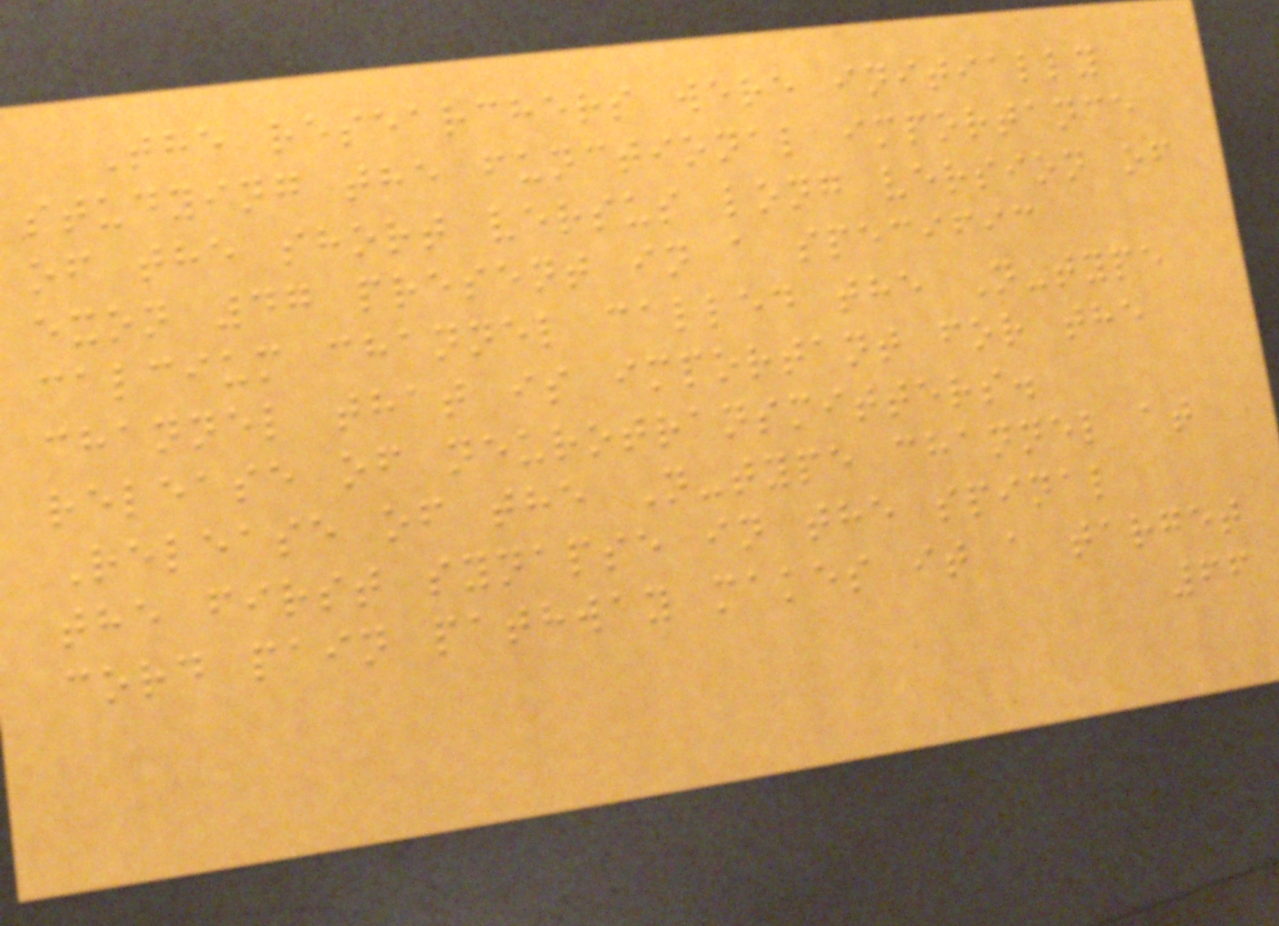The researchers were initially
studying the functional importance
of the short versus long version of
exon 47 present in a specific
calcium channel called the N-type
channel that is important for the
release of neurotransmitters.
Release of the N-type channel at
the first synapse in the spinal
cord pain pathway makes it a target
66
